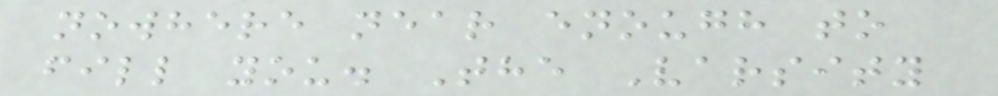nowhere near enough to
fill you. The Varsity
